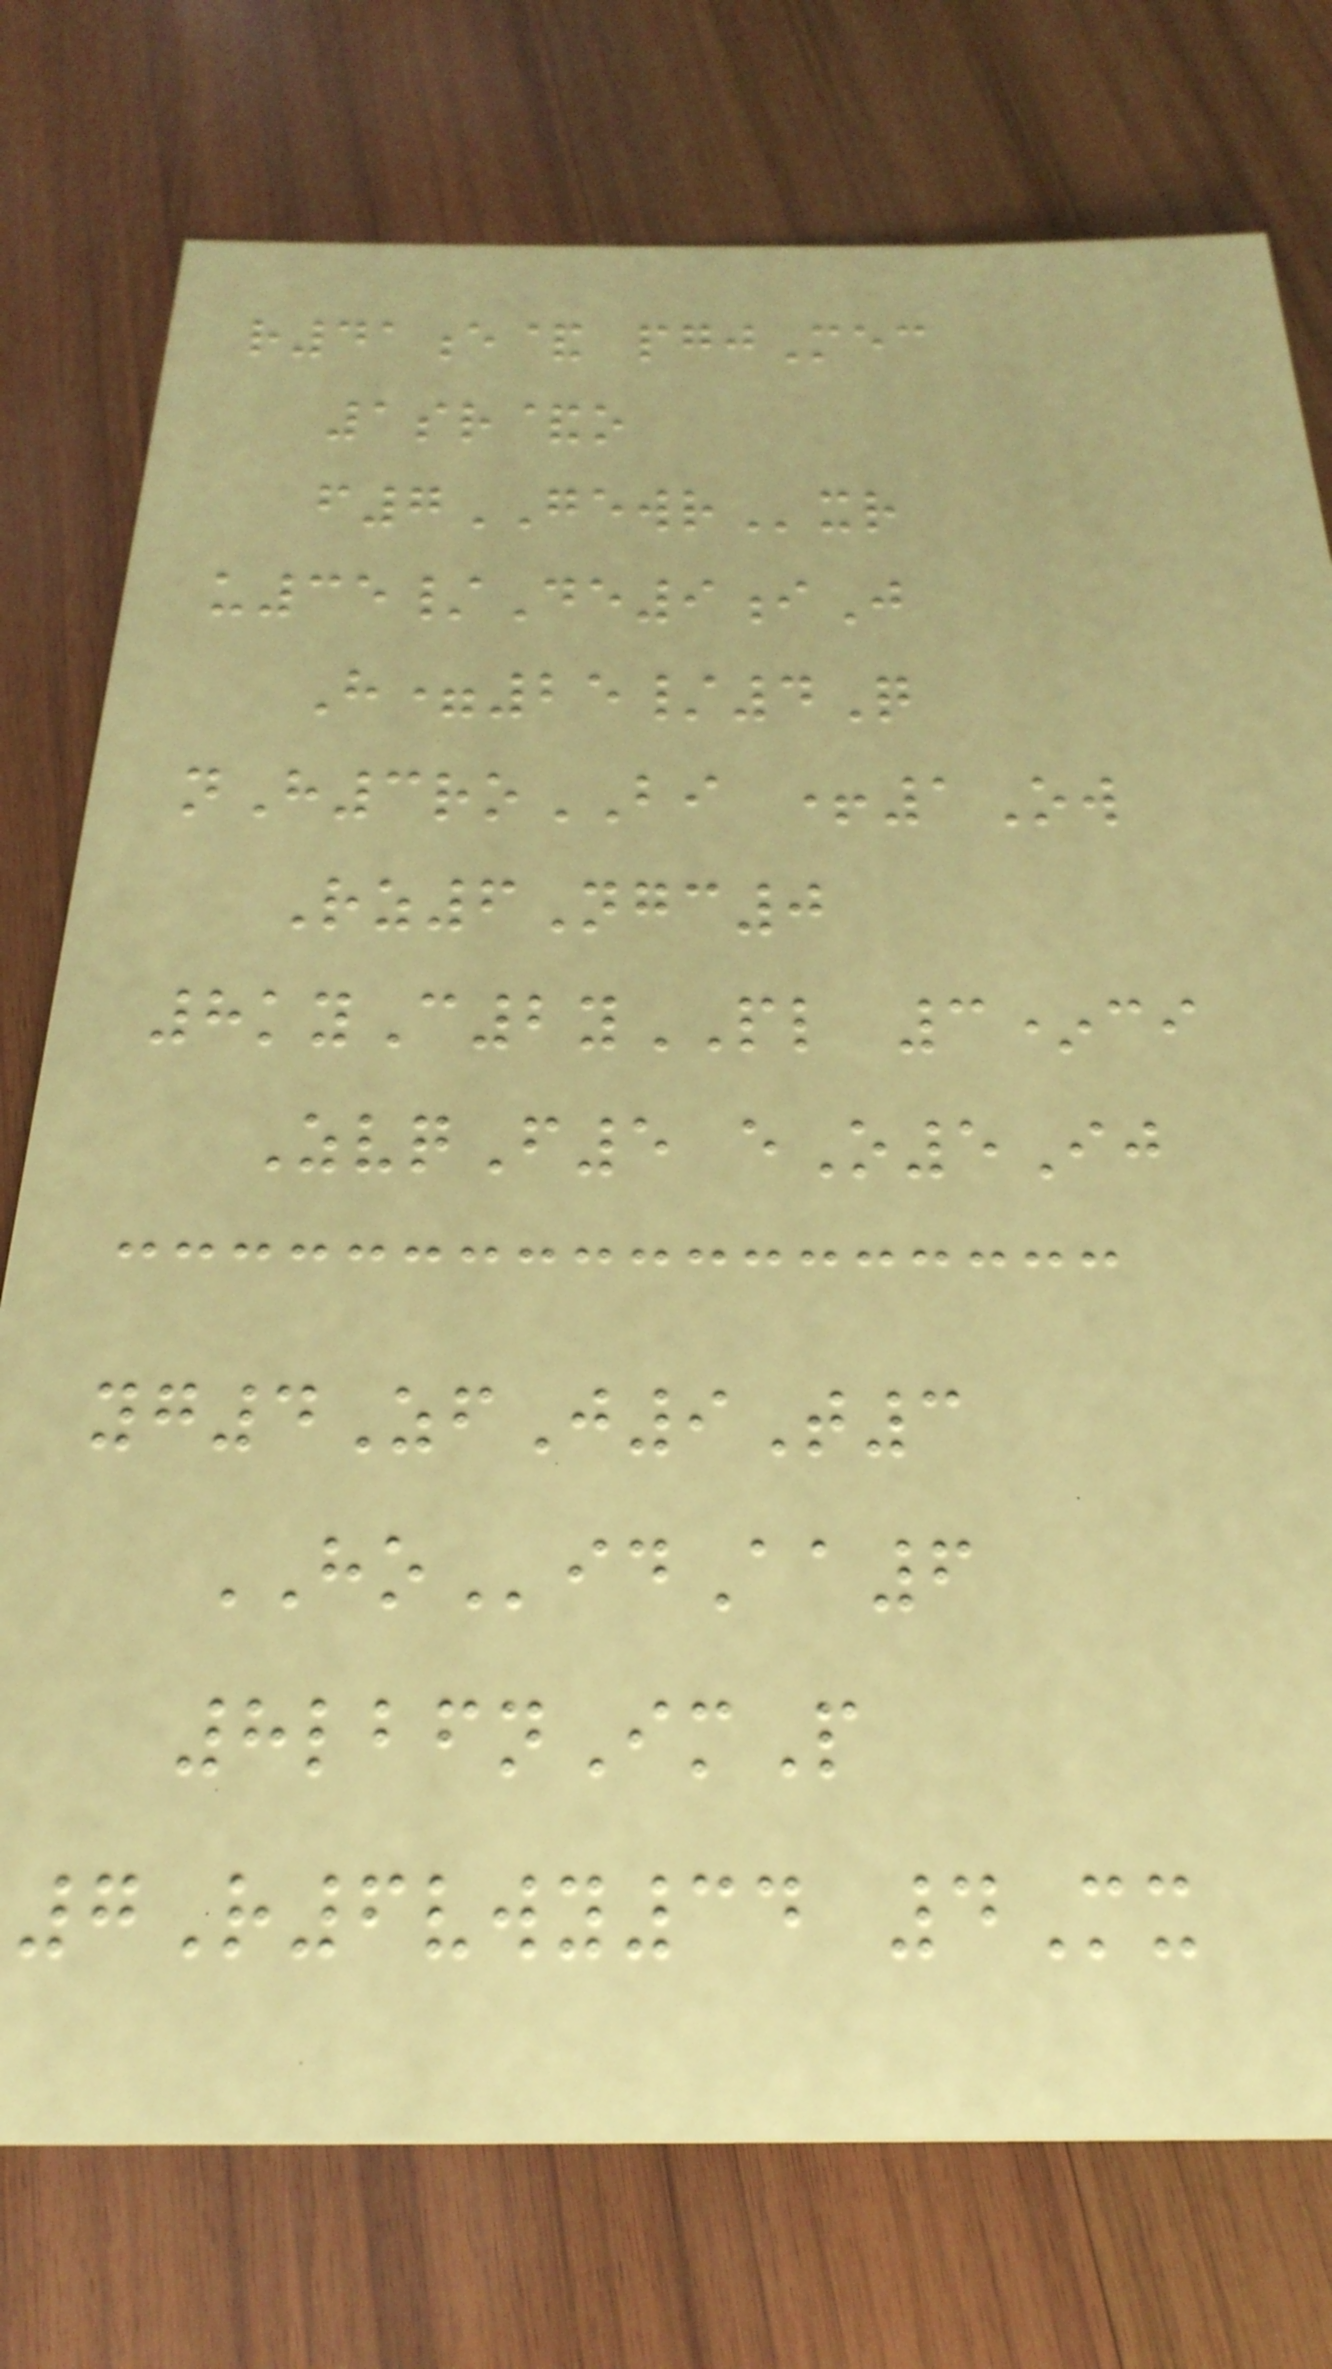r41e& pgjMec
1sr&o
f7GEWRxr
u35/De9iJ
H=25/4Q
nH3roBI +1Ow
Rz6Ngc0
8kyC2yPL 3*ci
ZvqF5 eO5Ij
yg4ZfJ9T3
HOidAa6
8lbfnImP
7R6vwy34 4Mx
